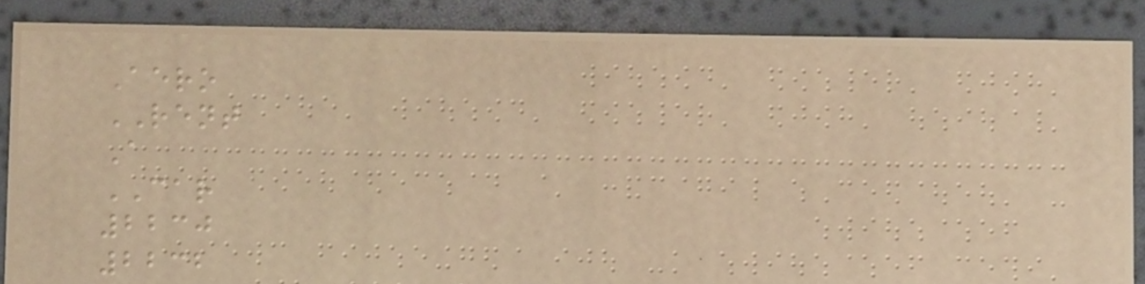Aero
RENT
A
CAR
2230
2232
